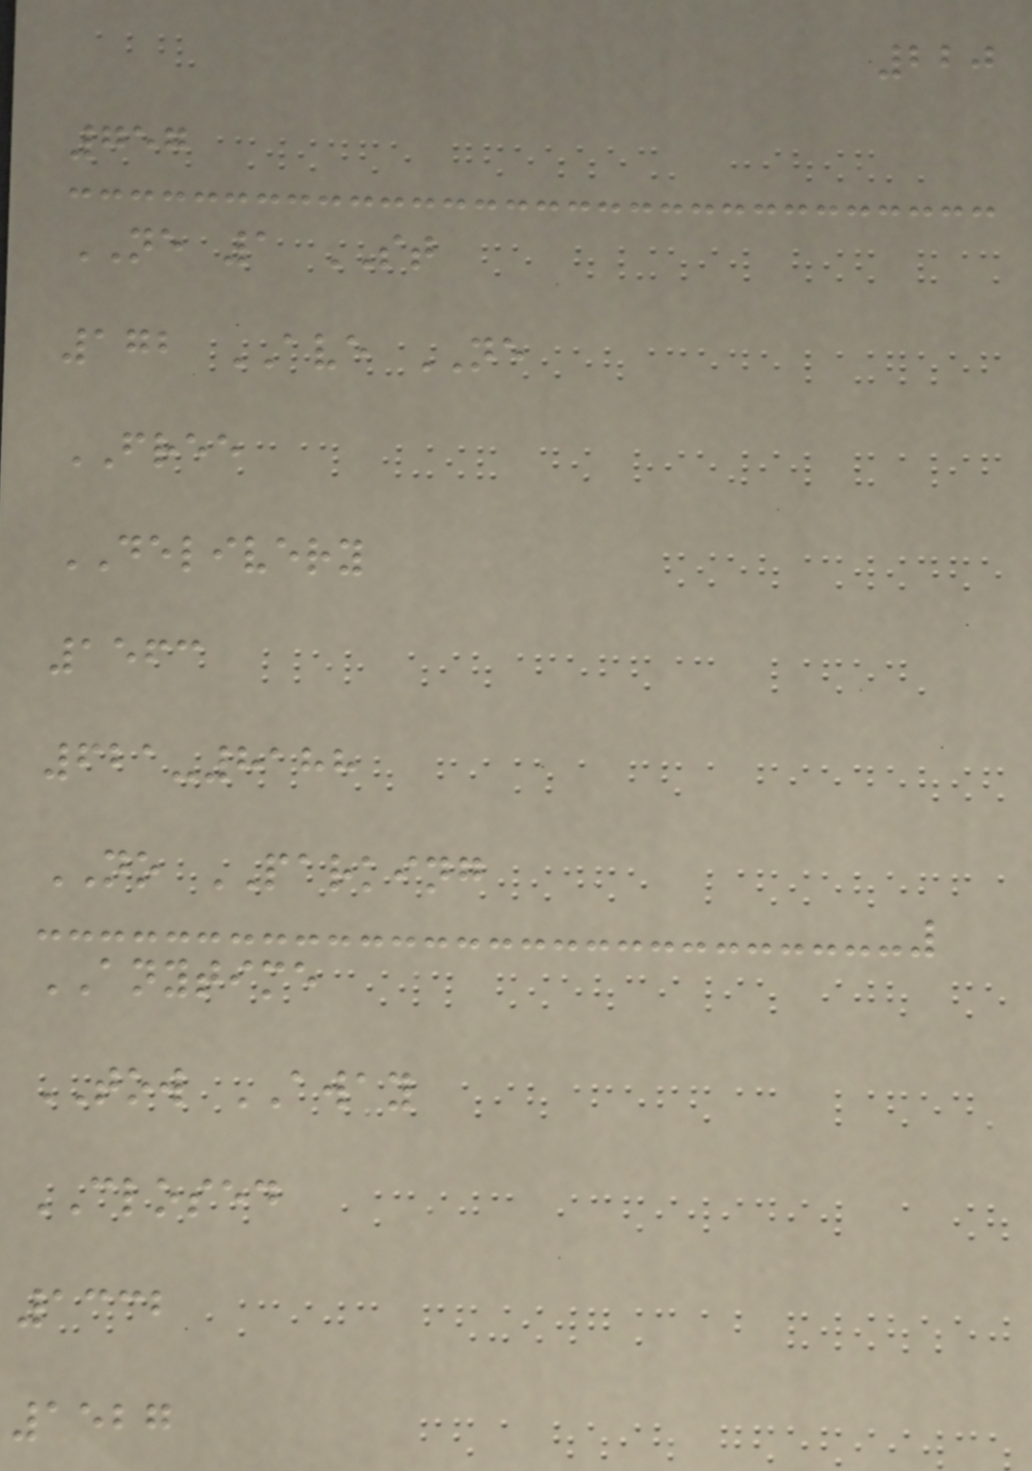220
757
NE 1 ST
172 AVE NE
FREE
DELIVERY
1563
621-8188
NO PARKING
ANYTIME
TOW AWAY
CLOSED
1332
1527
